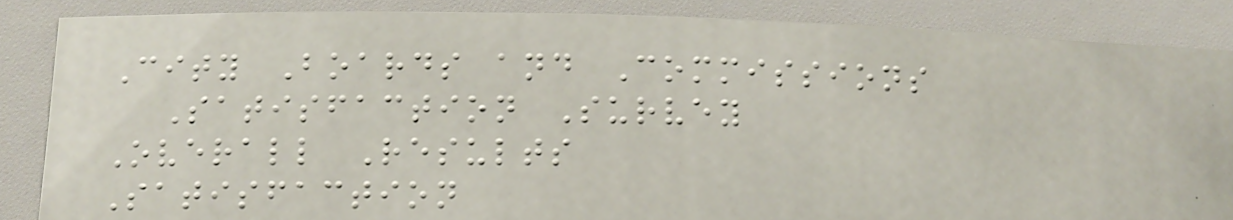City Boards and Commissions
Satisfaction Survey
Overall Results
Satisfaction
